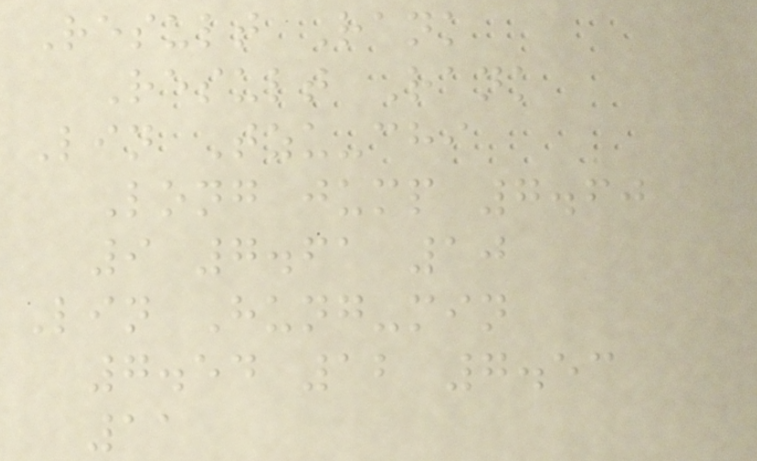Result Rank
Result Rank
Lin Tzu-chi
Long jump 7.60
9 7.61 10
Lin Hung-min
7.54 12 7.53
11
